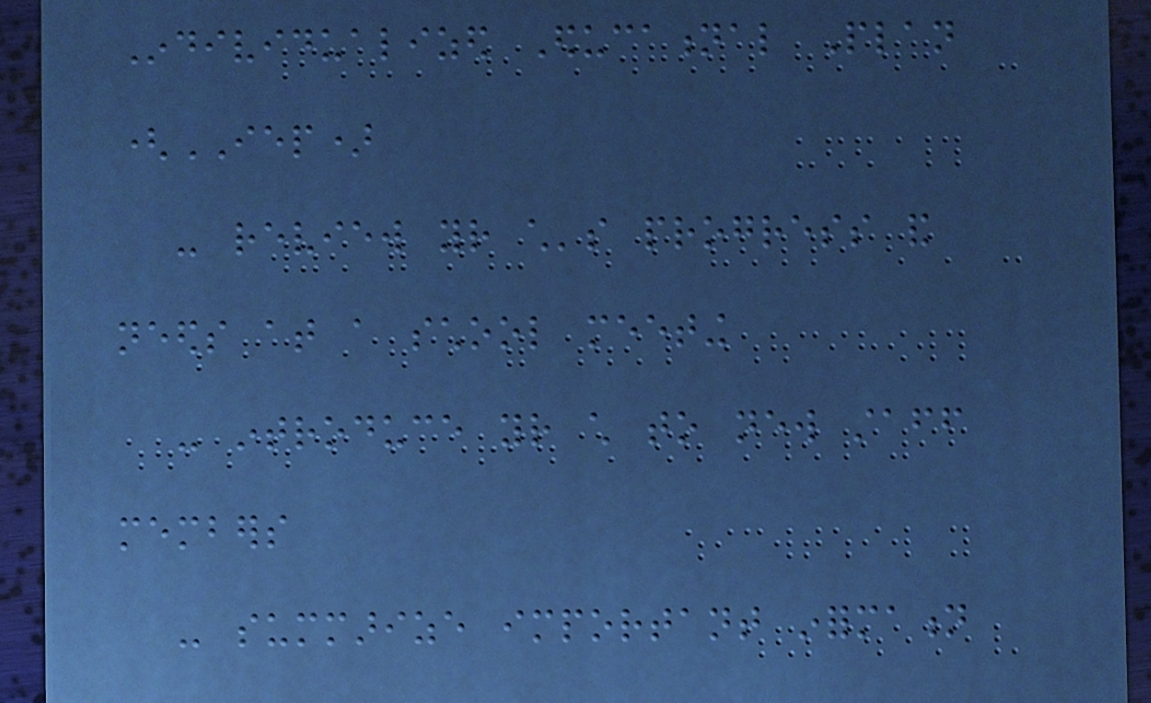Individualized Educational Plan
(IEP)
- review your child's progress and
needs at a school meeting
- introduce your child to new staff
members
- summarize important information
